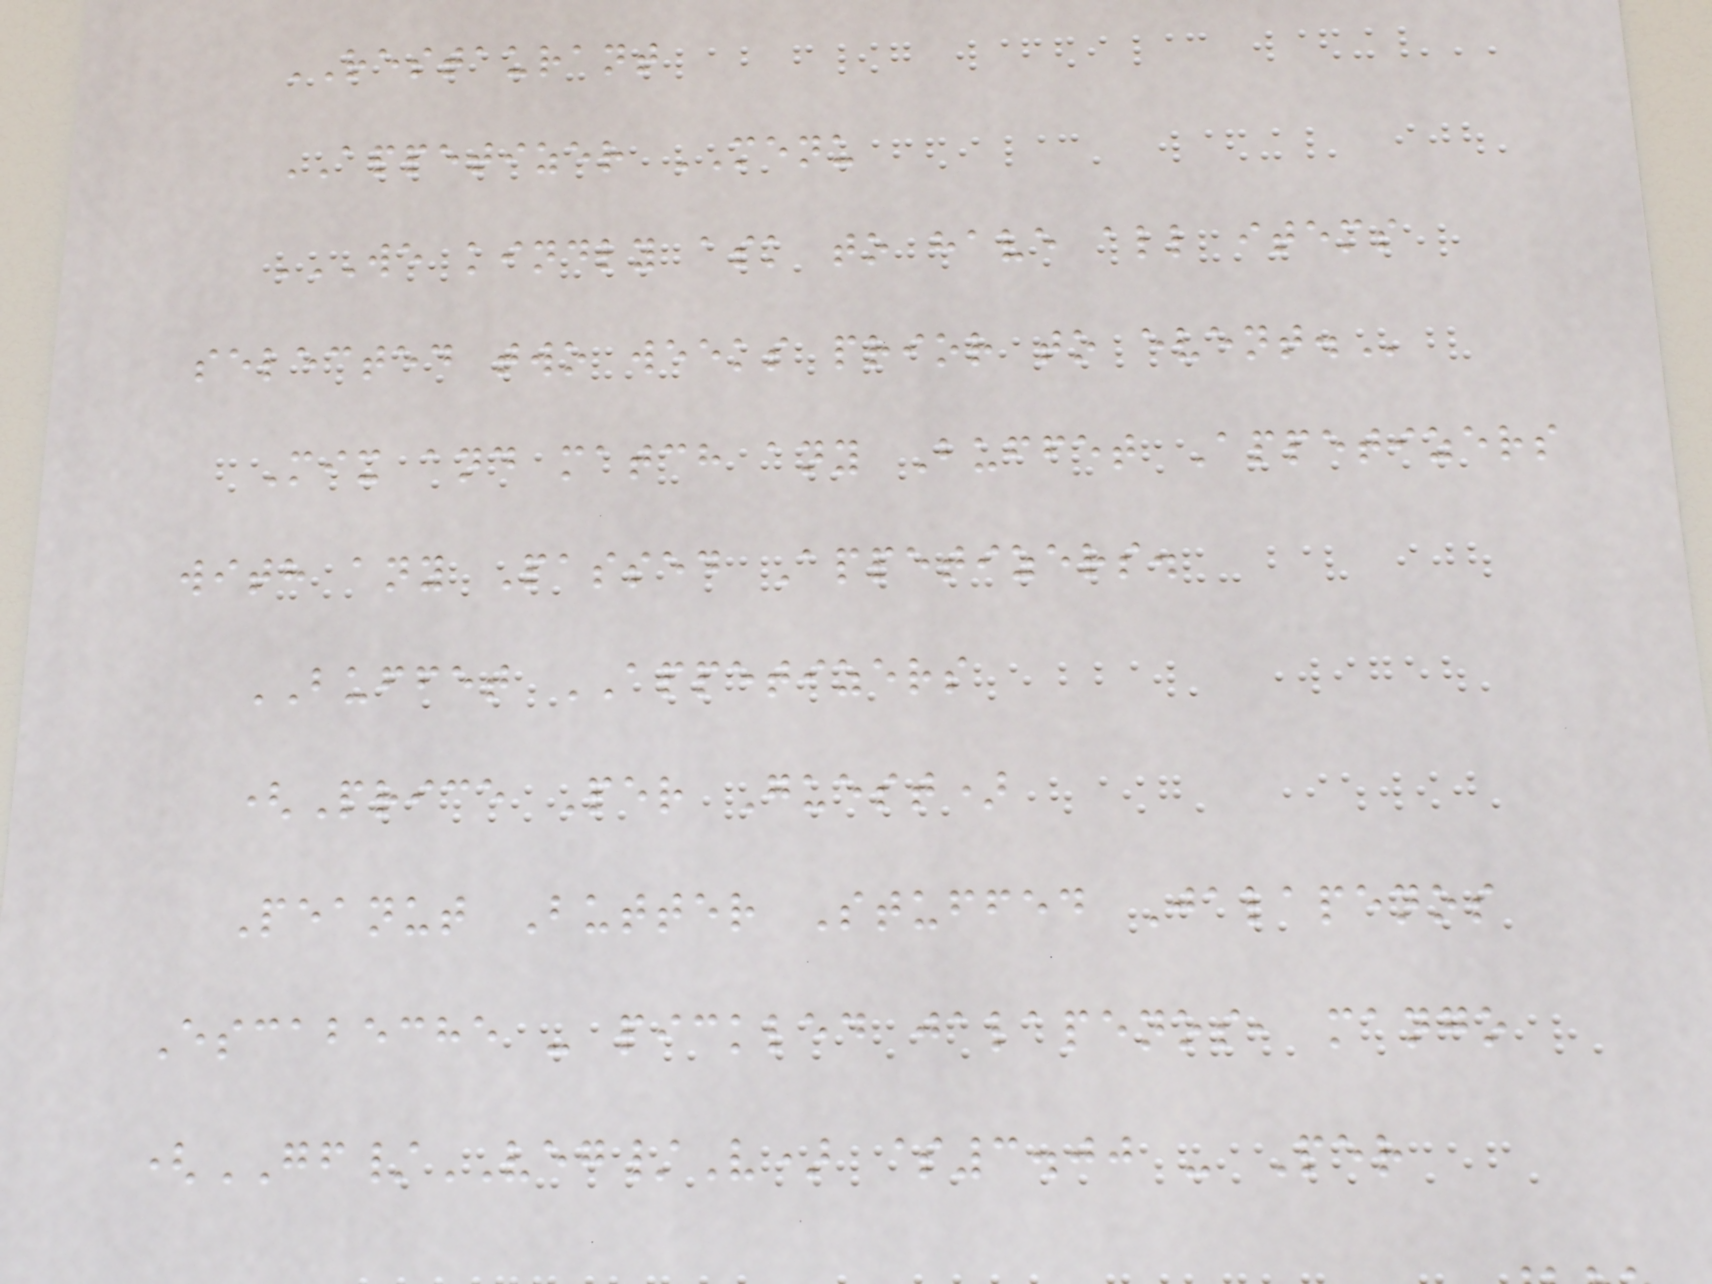RESTAURANT
APPETIZER MENU
WE KINDLY ASK TO HAVE ALL ITEMS
selected two weeks prior to
Mix and match any Buffet Appetizers
with any Passed Appetizers.
BUFFET APPETIZERS
(Price Per Guest)
Peanut Butter Stuffed Jalapenos
Escabeche - pickled jalapenos, mango
(GF/VEG/V) $3.00 - Per
